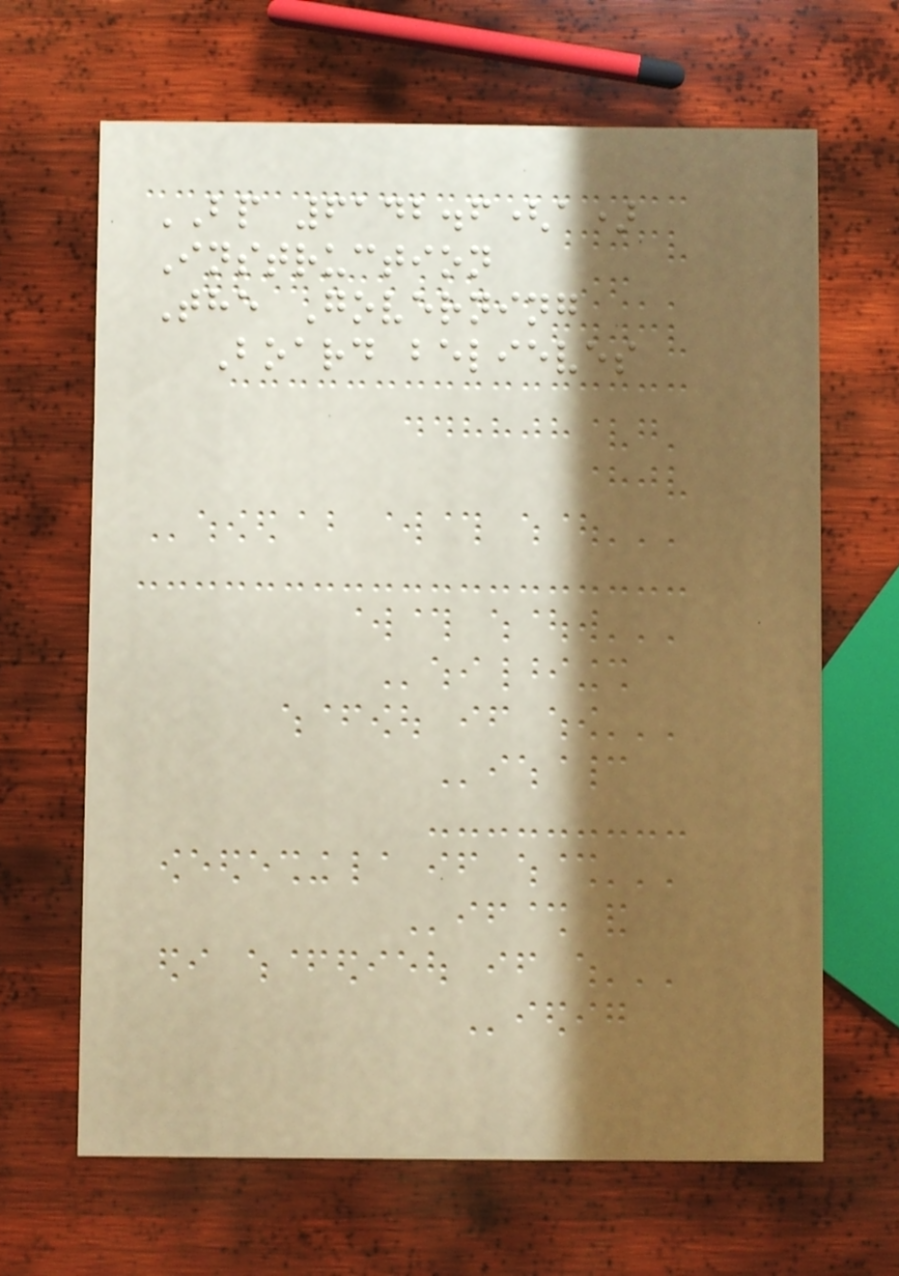BP 6142.6(a)
Instruction
The Governing
Board believes
